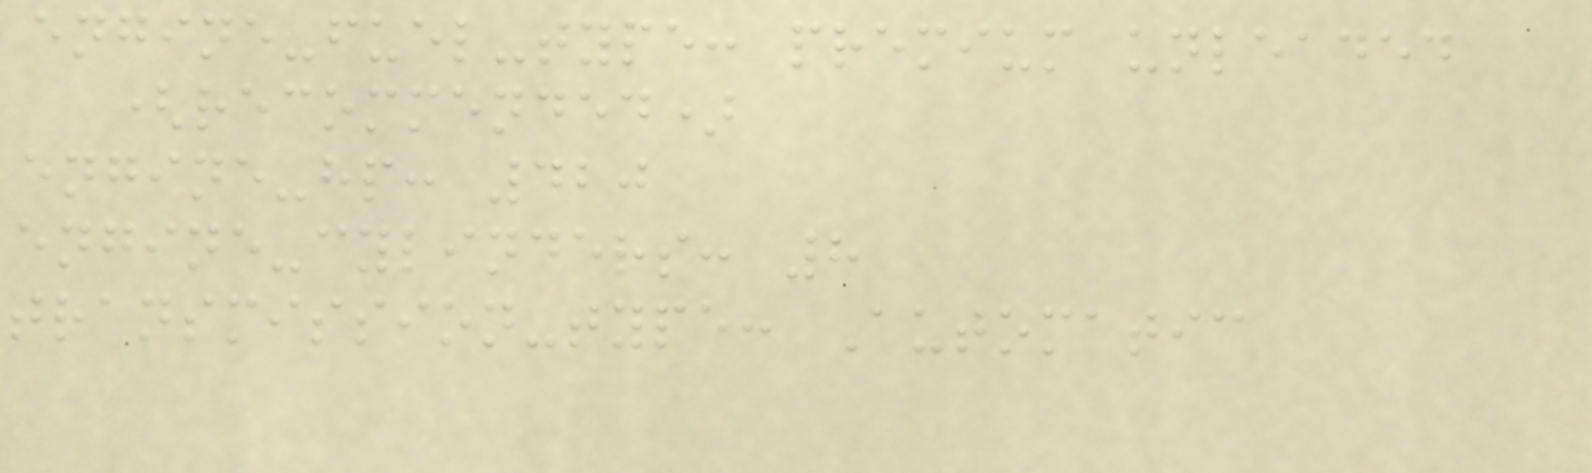engine-fuel-type: premium unleaded
(recommended)
engine-hp: 420
engine-cylinders: 8
transmission-type: Automatic
